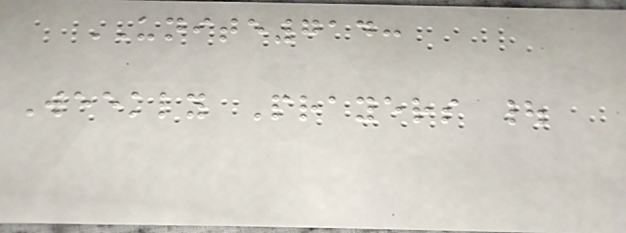UNITE714:
Weekly Prayers |
